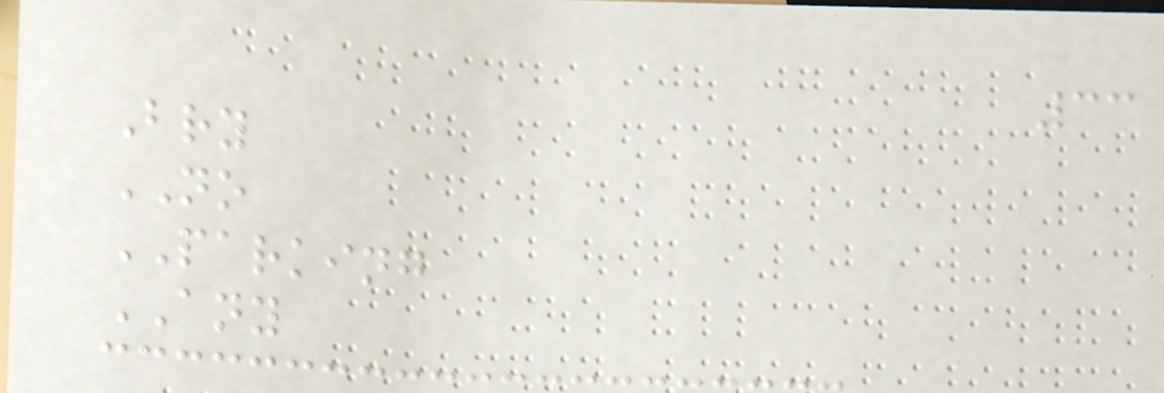33
Bry
NO
PARKING
ANY
